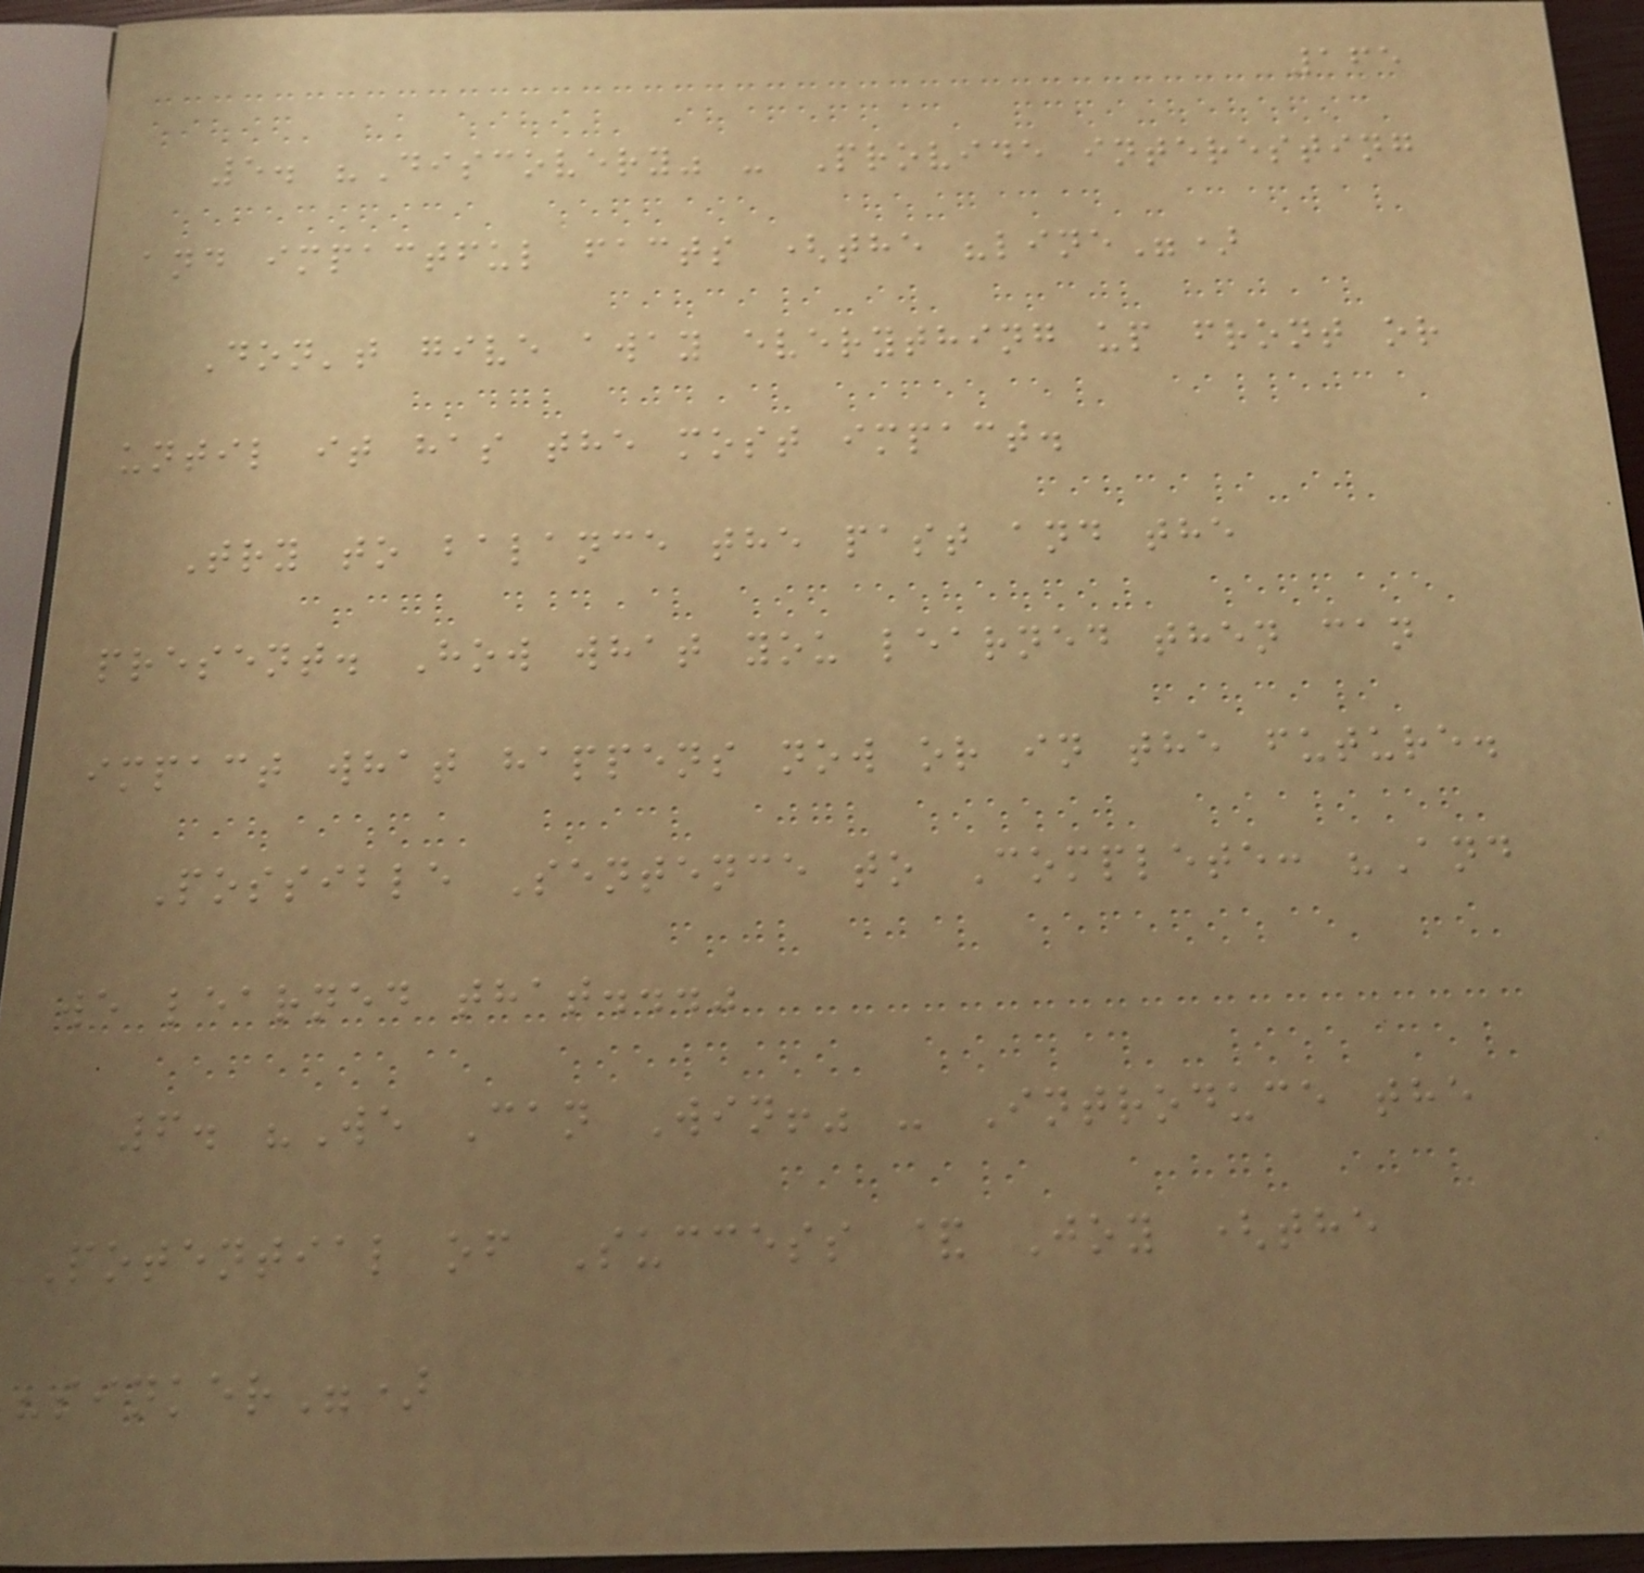165
5. "Discovery" - Provide interesting
and impactful facts (the "line")
Don't give away everything up front or
until it has the most impact.
Try to balance the past and the
present. How what you learned then can
impact what happens now or in the future.
Possible Sentence to Complete: "And
we learned that..."
6. "We Can Win!" - Introduce the
Potential of Success & Joy (the
"sinker")
